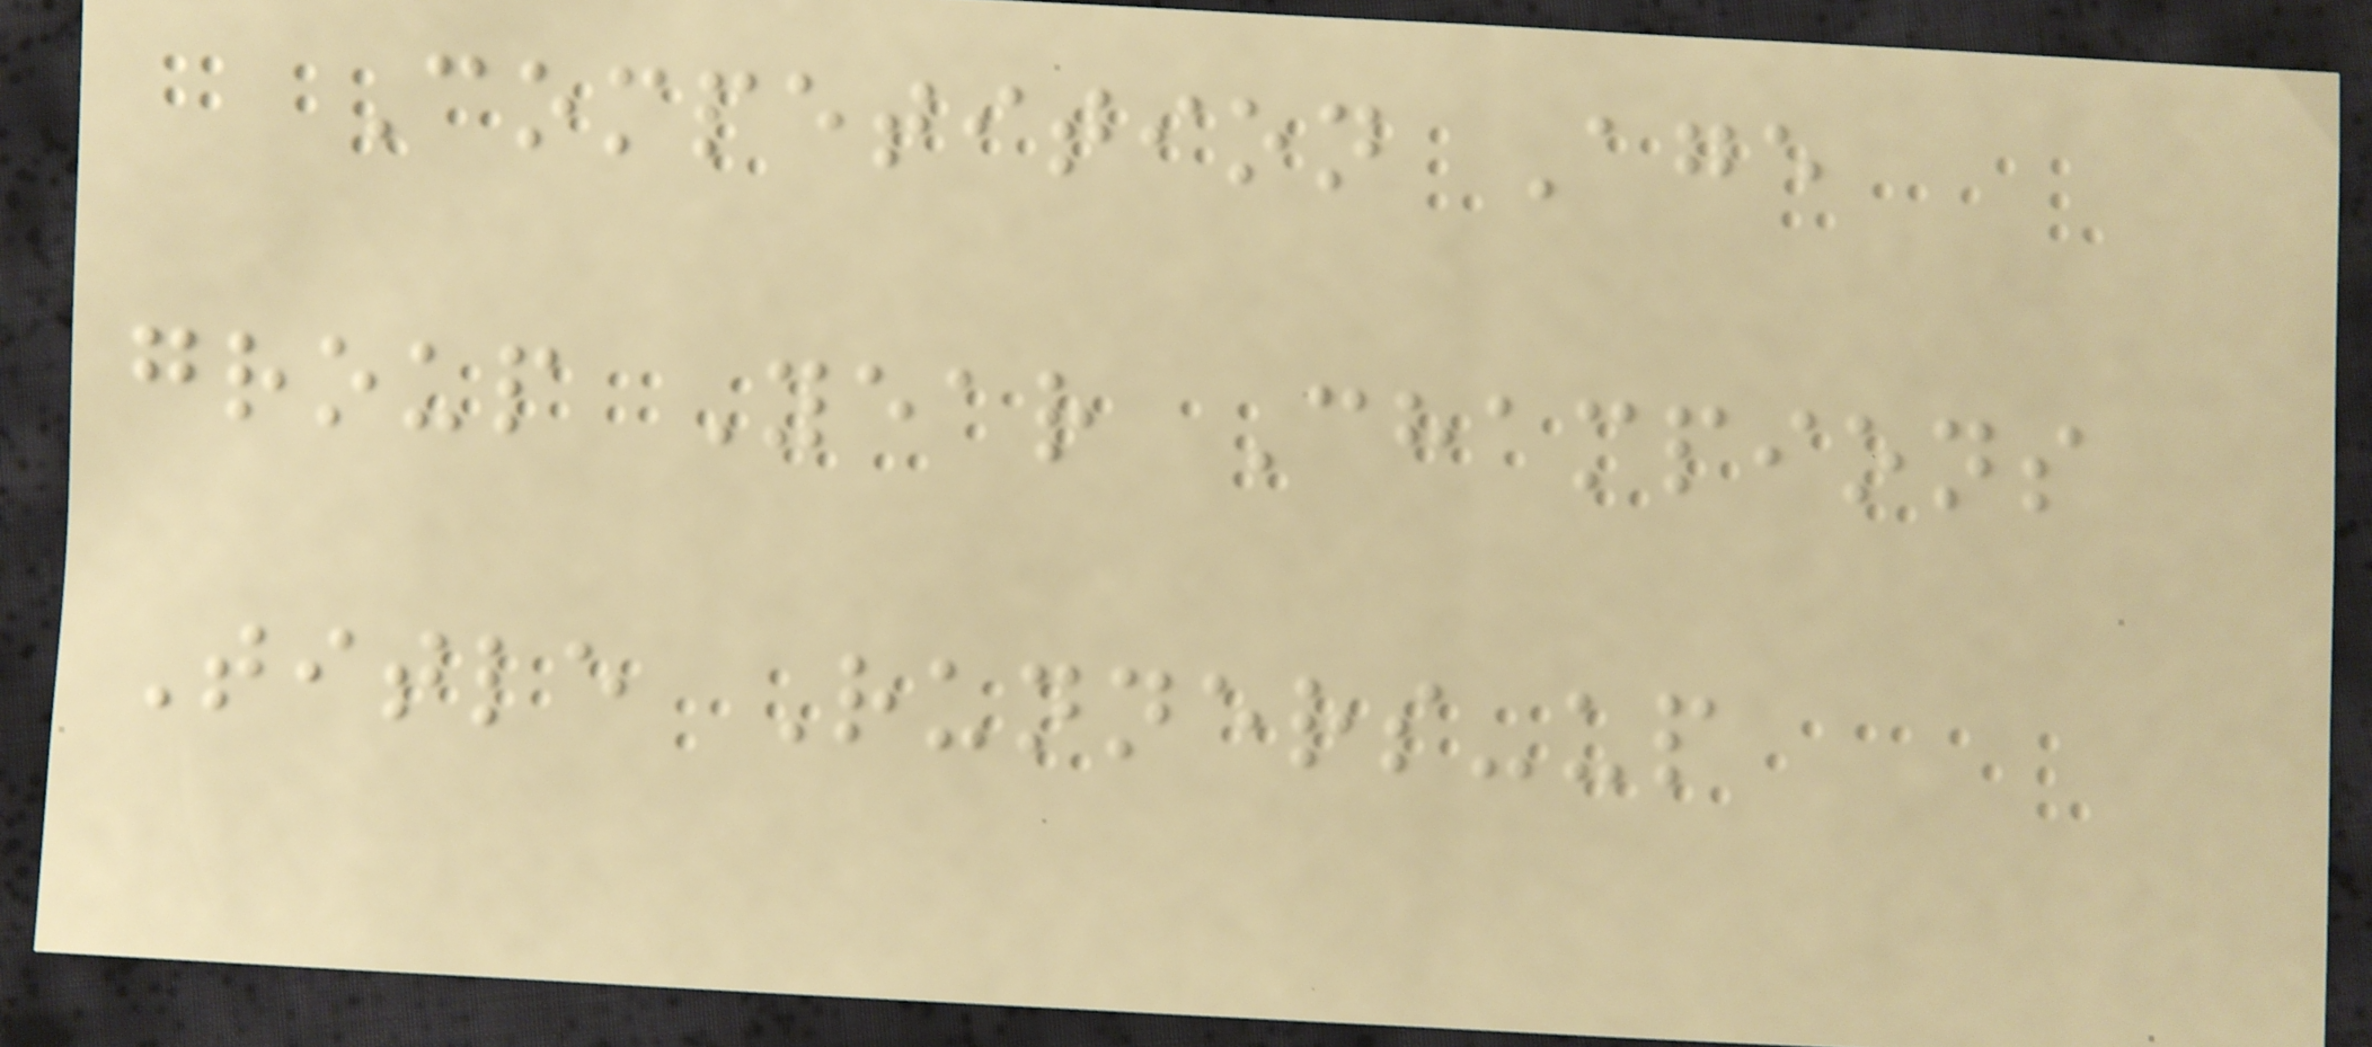Competition Age
group Year Champions
Title Runners-up
